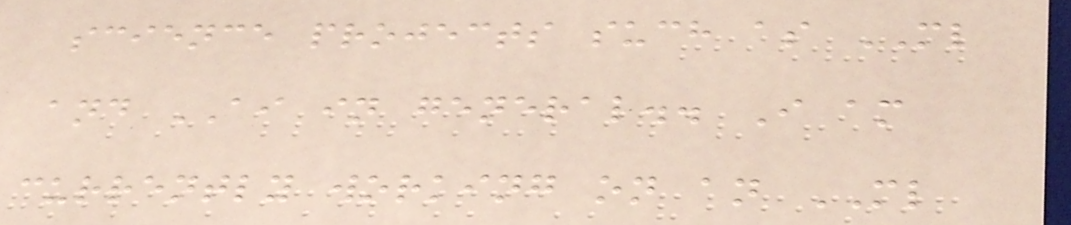science projects such as ML
and AI in general.. I am
currently working on an ML
